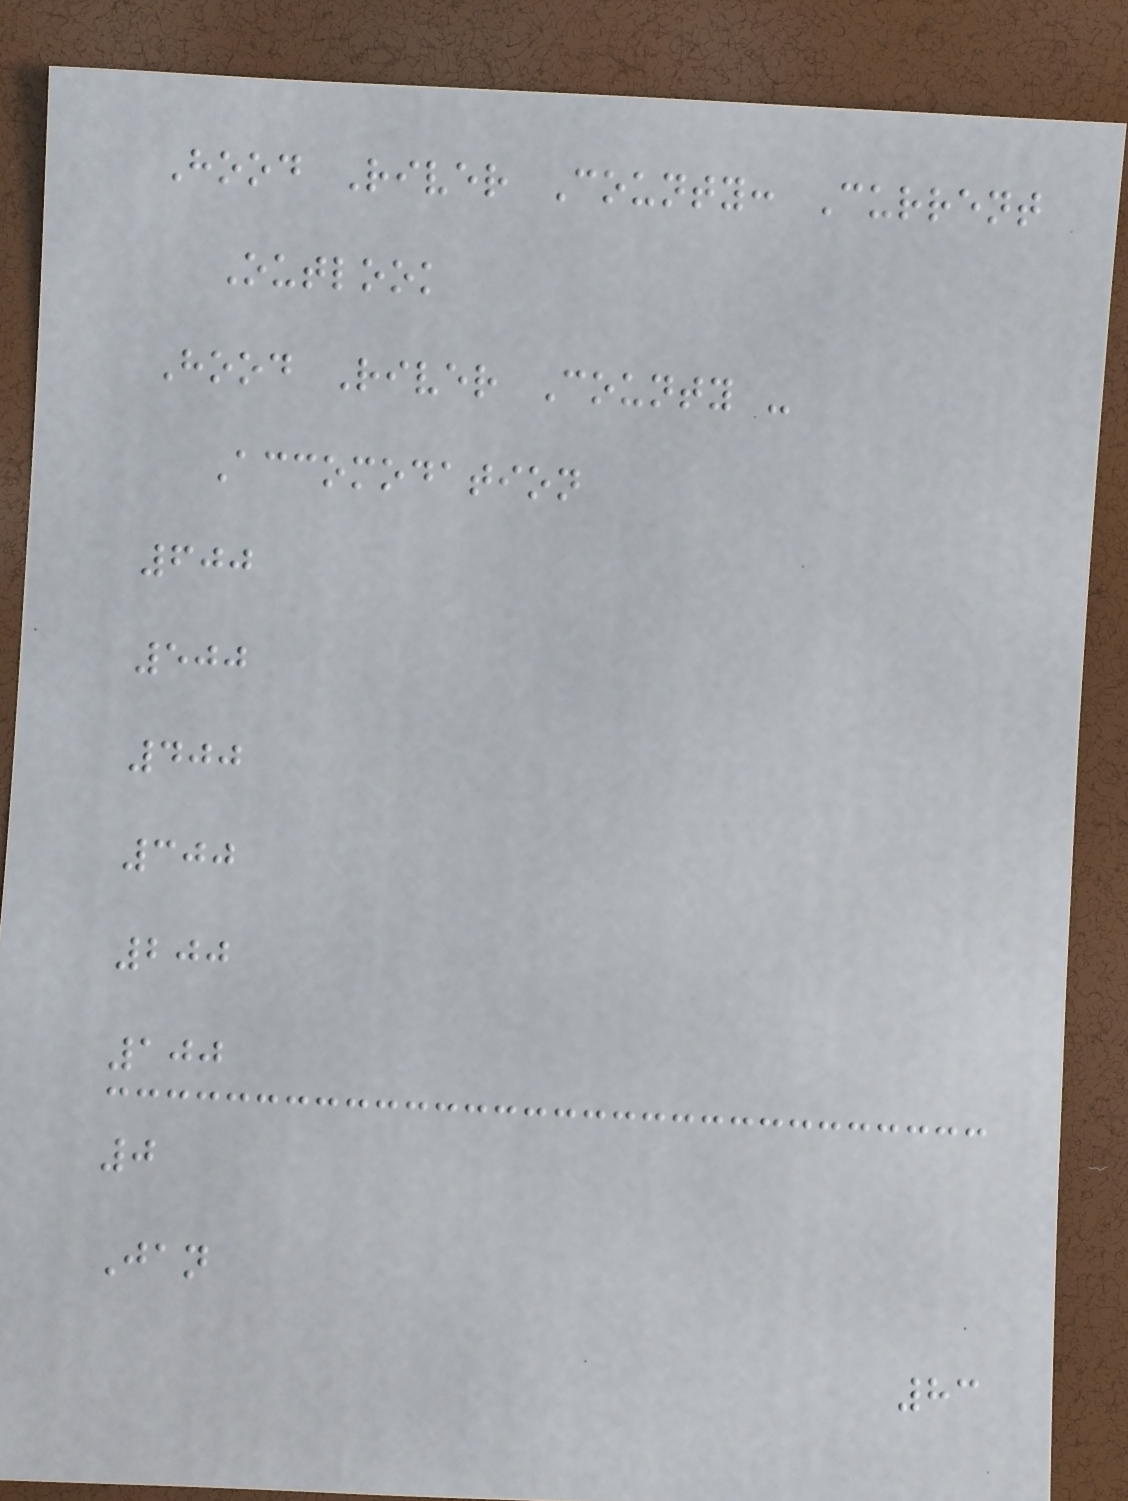Hood River County: Current
Outlook
Hood River County -
Accomodation
600
500
400
300
200
100
0
Jan
83
